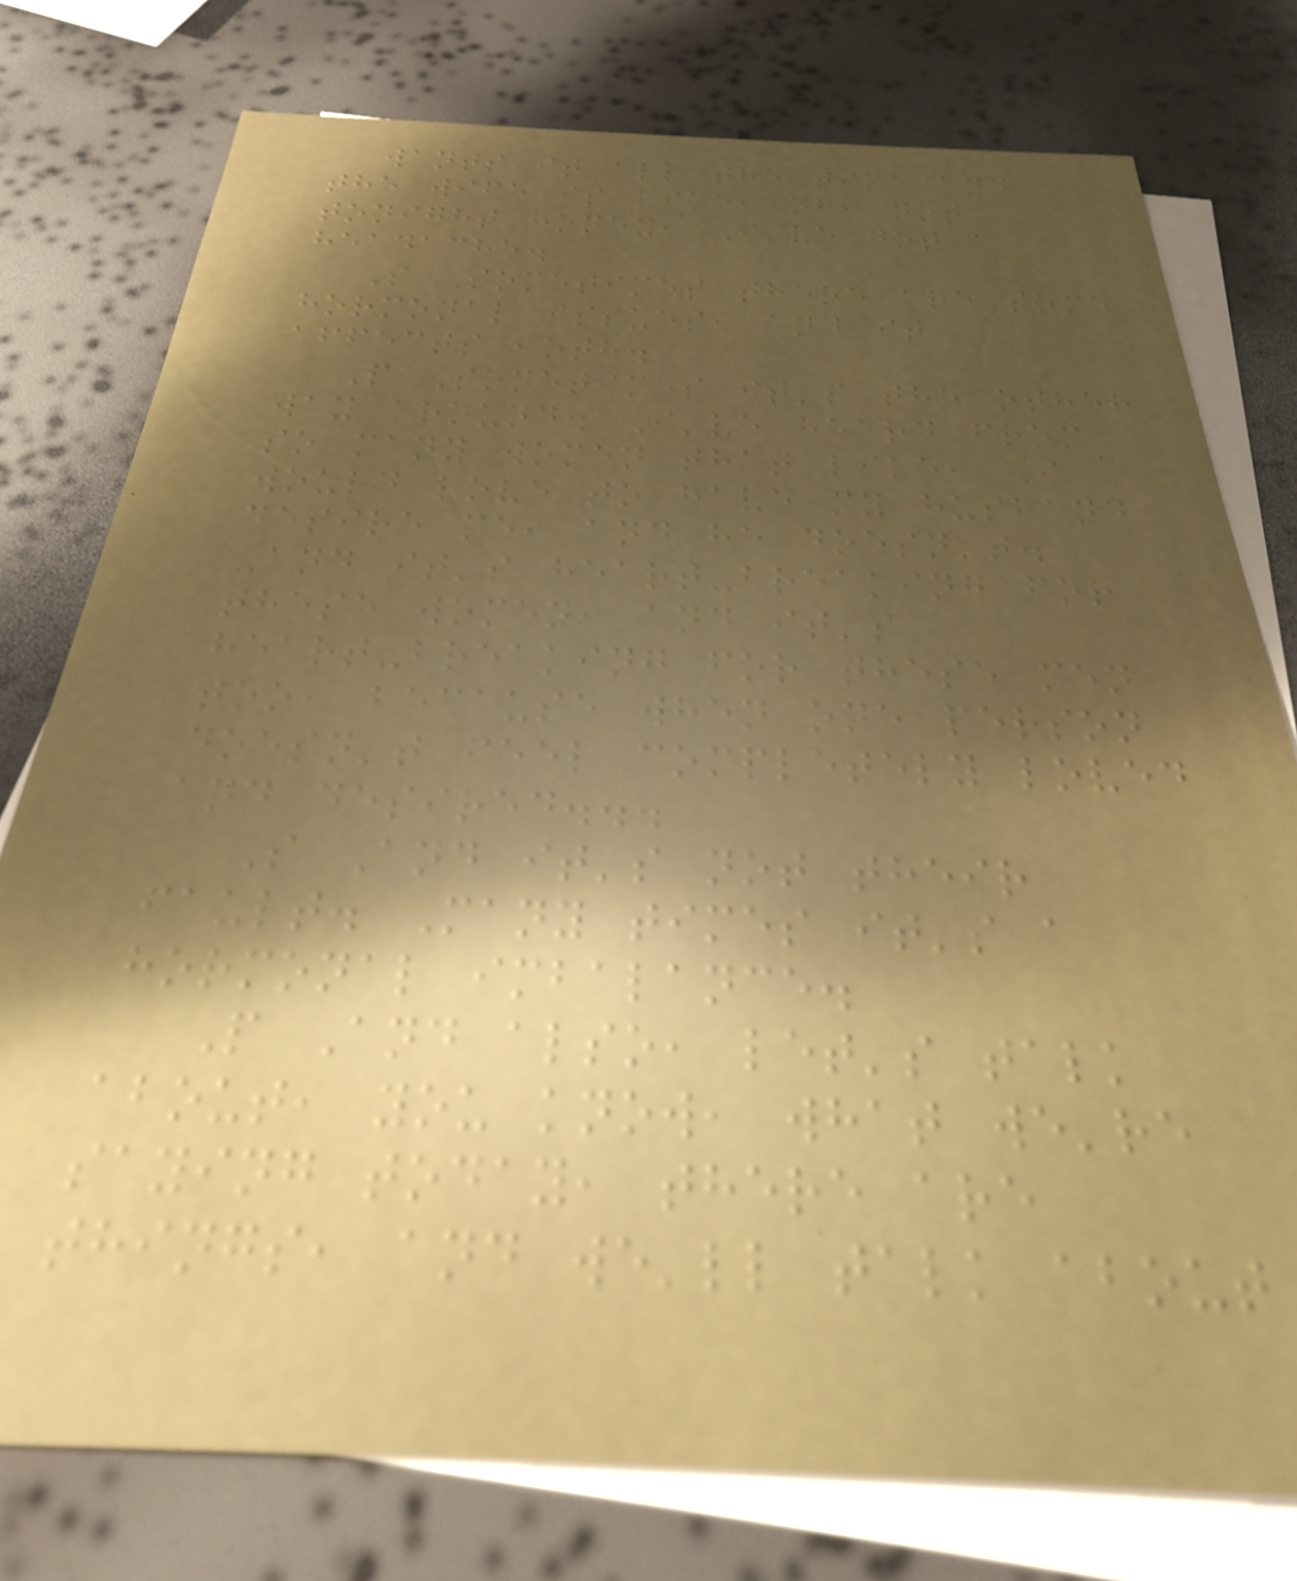wants it all the time and
the wife is like, oh, not
tonight honey, I've got a
headache.
S Sometimes there are some
hormonal issues, and it
affects both.
P Sometimes it's the other
way around. I've heard from
so many women that like, I
would love to have my husband
desire me, and he doesn't.
And it's heart-breaking for
these women, and it's
heart-breaking for these men
too, because when one person
doesn't feel completely loved
and desired...
S And it's not their
fault. Many times it's a
hormonal imbalance.
P And also, let's talk
about, you know, what we're
saying today, there are
things, and we'll talk about
